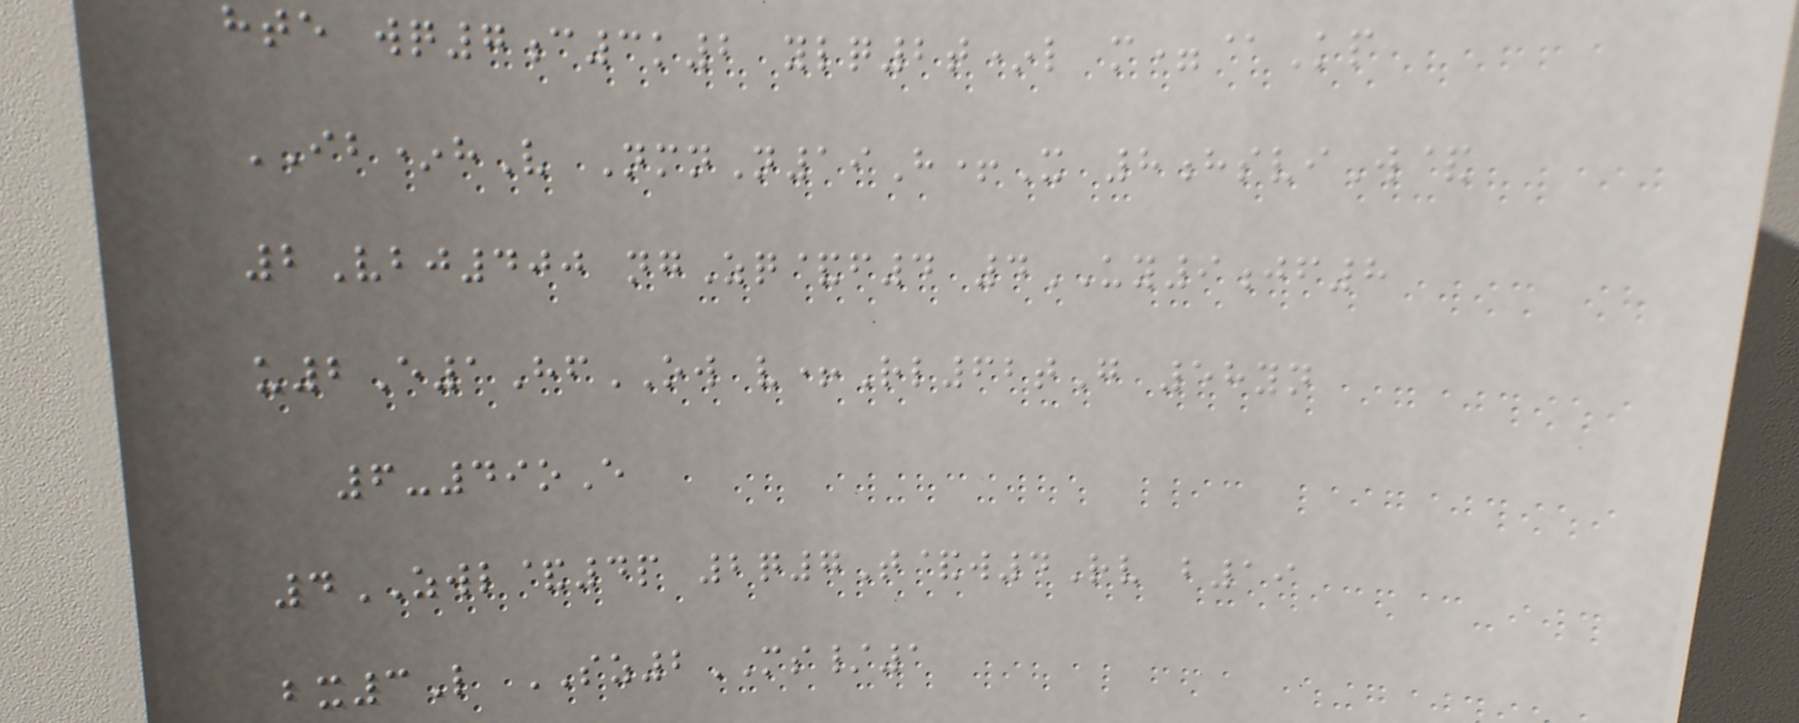hte wq7c3k2 ylq2t*l m=@Kp
IB*hV NmnN19H+X 8hsviW&
2Vbj400 ngZq&f4 4UY9jf8
u2E1HfOW v+Rl62tG 58yn
6-49oE
4ZWL&4p 2q7T&w4Rv b19
bx3L SZ2MS/1
